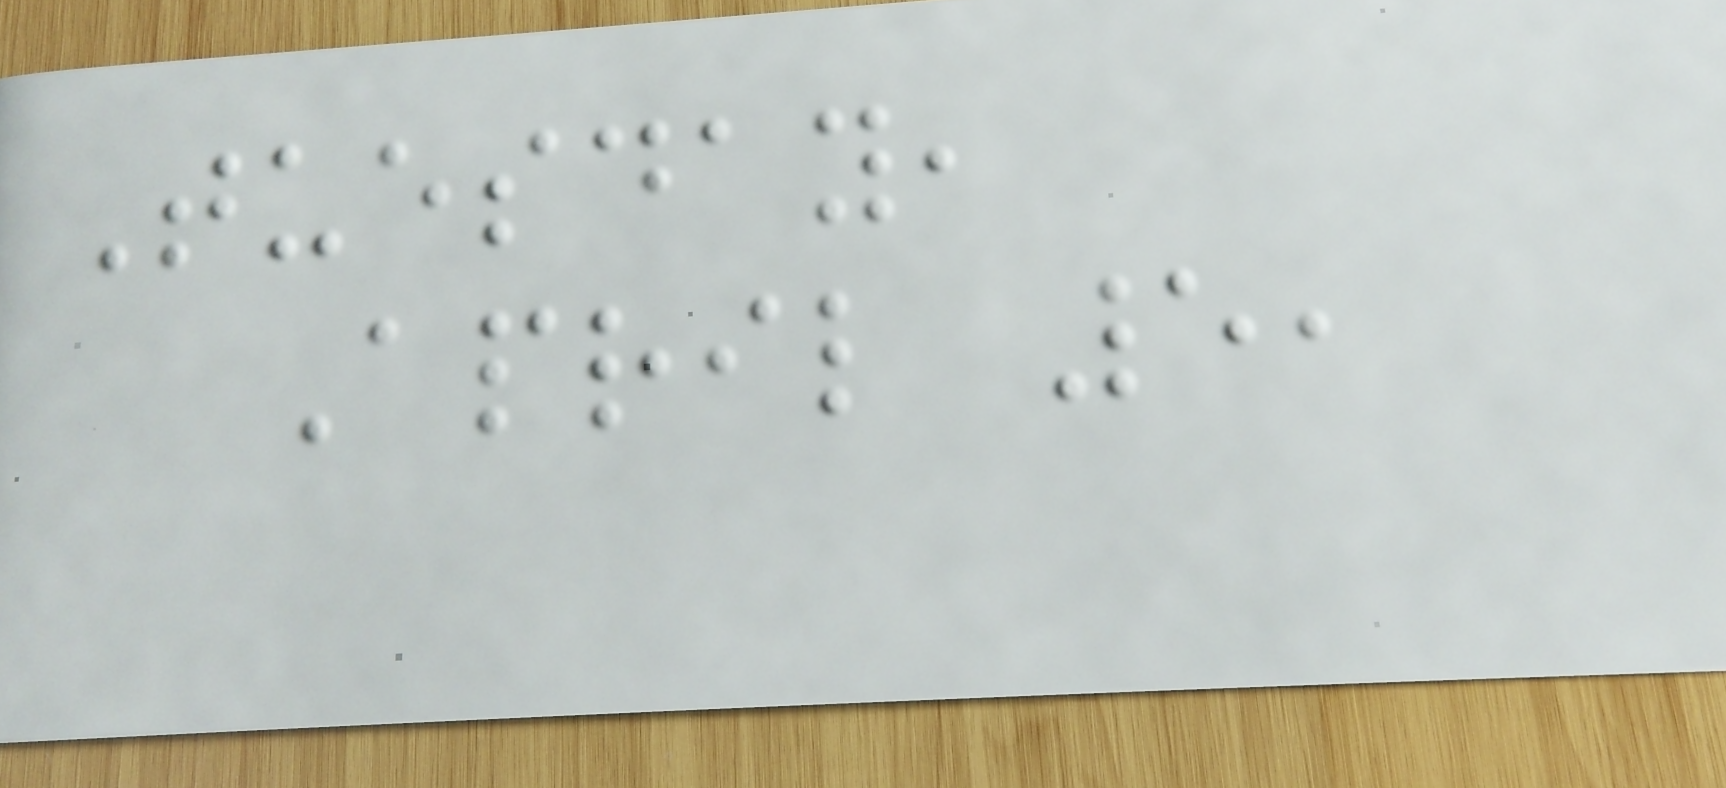Tuesday,
April 5,
